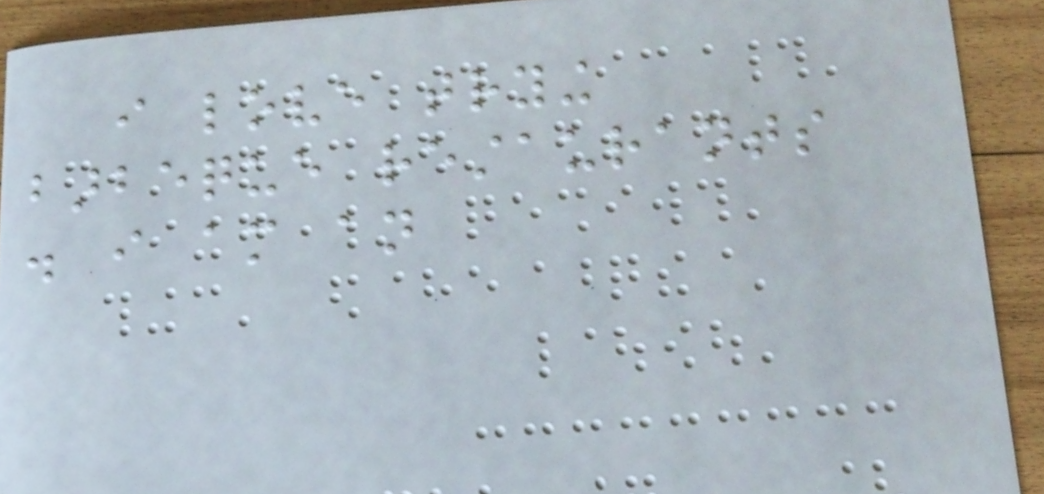i love trying
barbeque restaurants
. i am an
